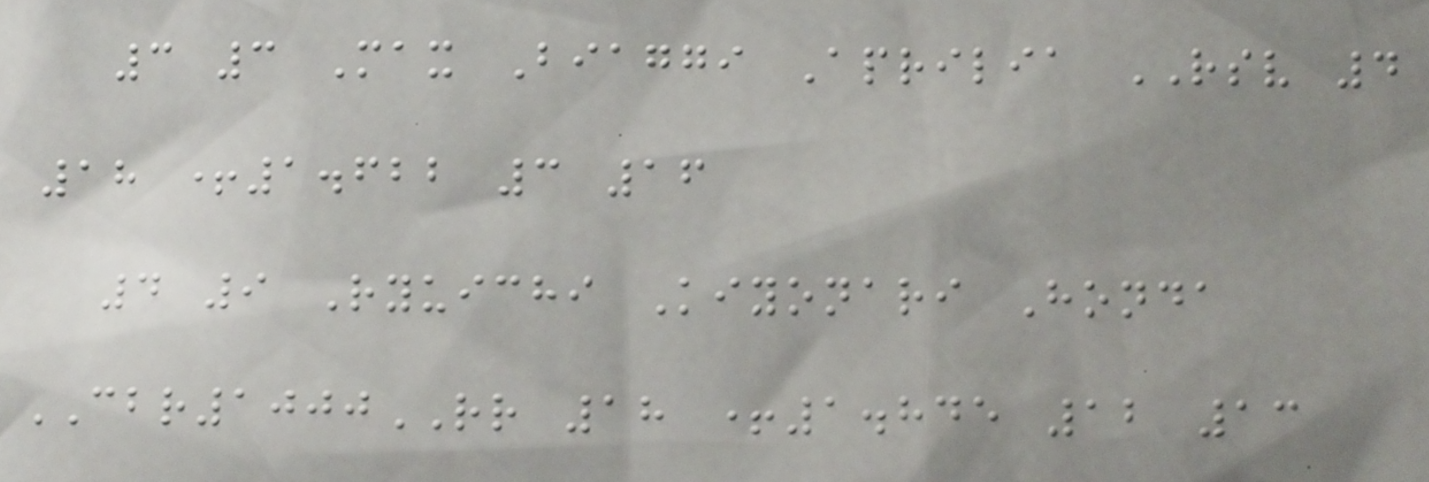3 3 Max Biaggi Aprilia RSV 4
18 +1.622 3 16
4 9 Ryuichi Kiyonari Honda
CBR1000RR 18 +1.845 12 13
